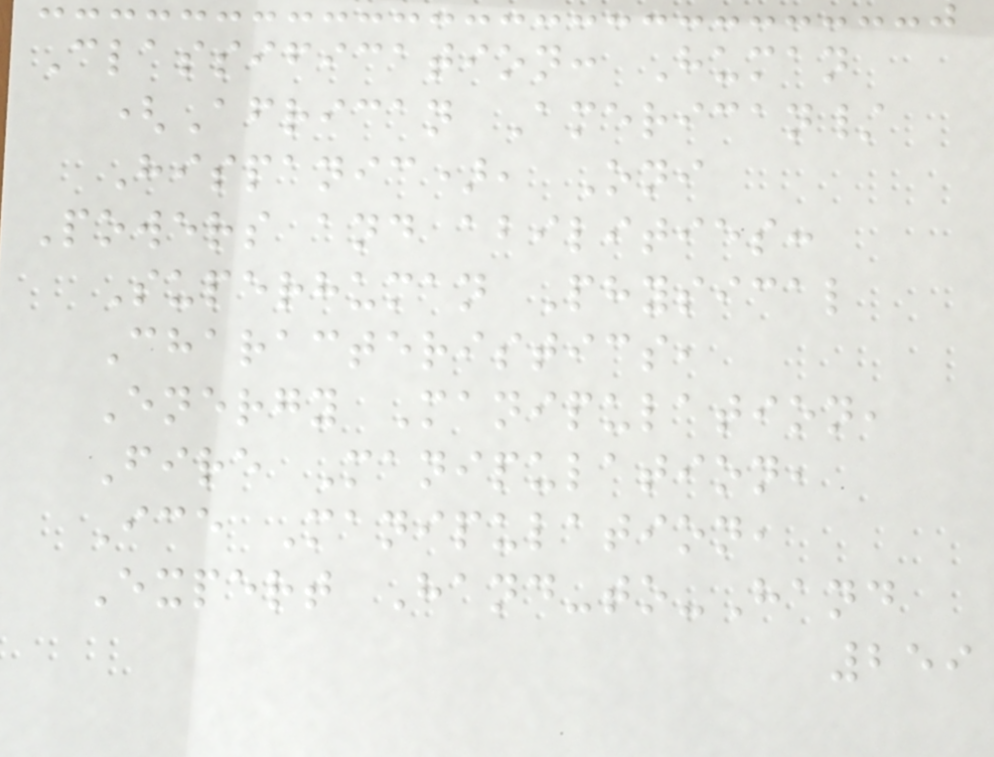Classification: Human
(African American/
Hispanic), Oni
Powers and abilities:
Superhuman Physical
Characteristics,
Energy Manipulation,
Fire Manipulation,
Ice Manipulation,
Expert Hand-to-Hand
259
